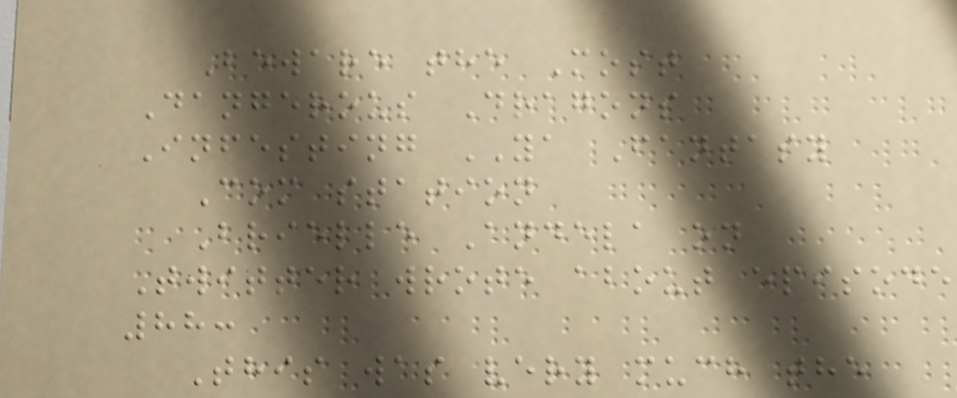Beware the Most
Dangerous Dragons
Infesting YA Fantasy
Com station
Brielle Andela on
Twitter wrote about episode
88:
This was very much the
